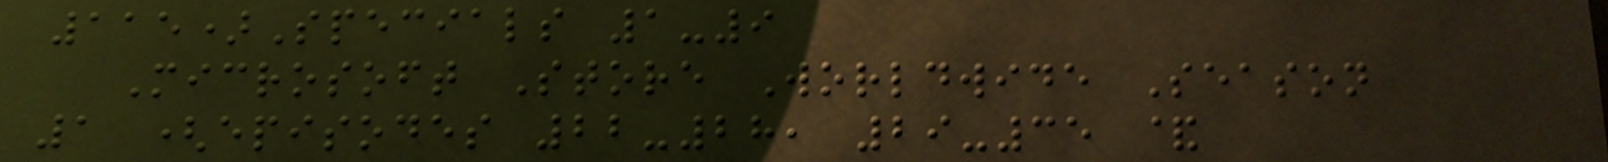115)Specials 1-9
Microsoft Store Worldwide Season
1 (episodes 22-28, 29-35 &
